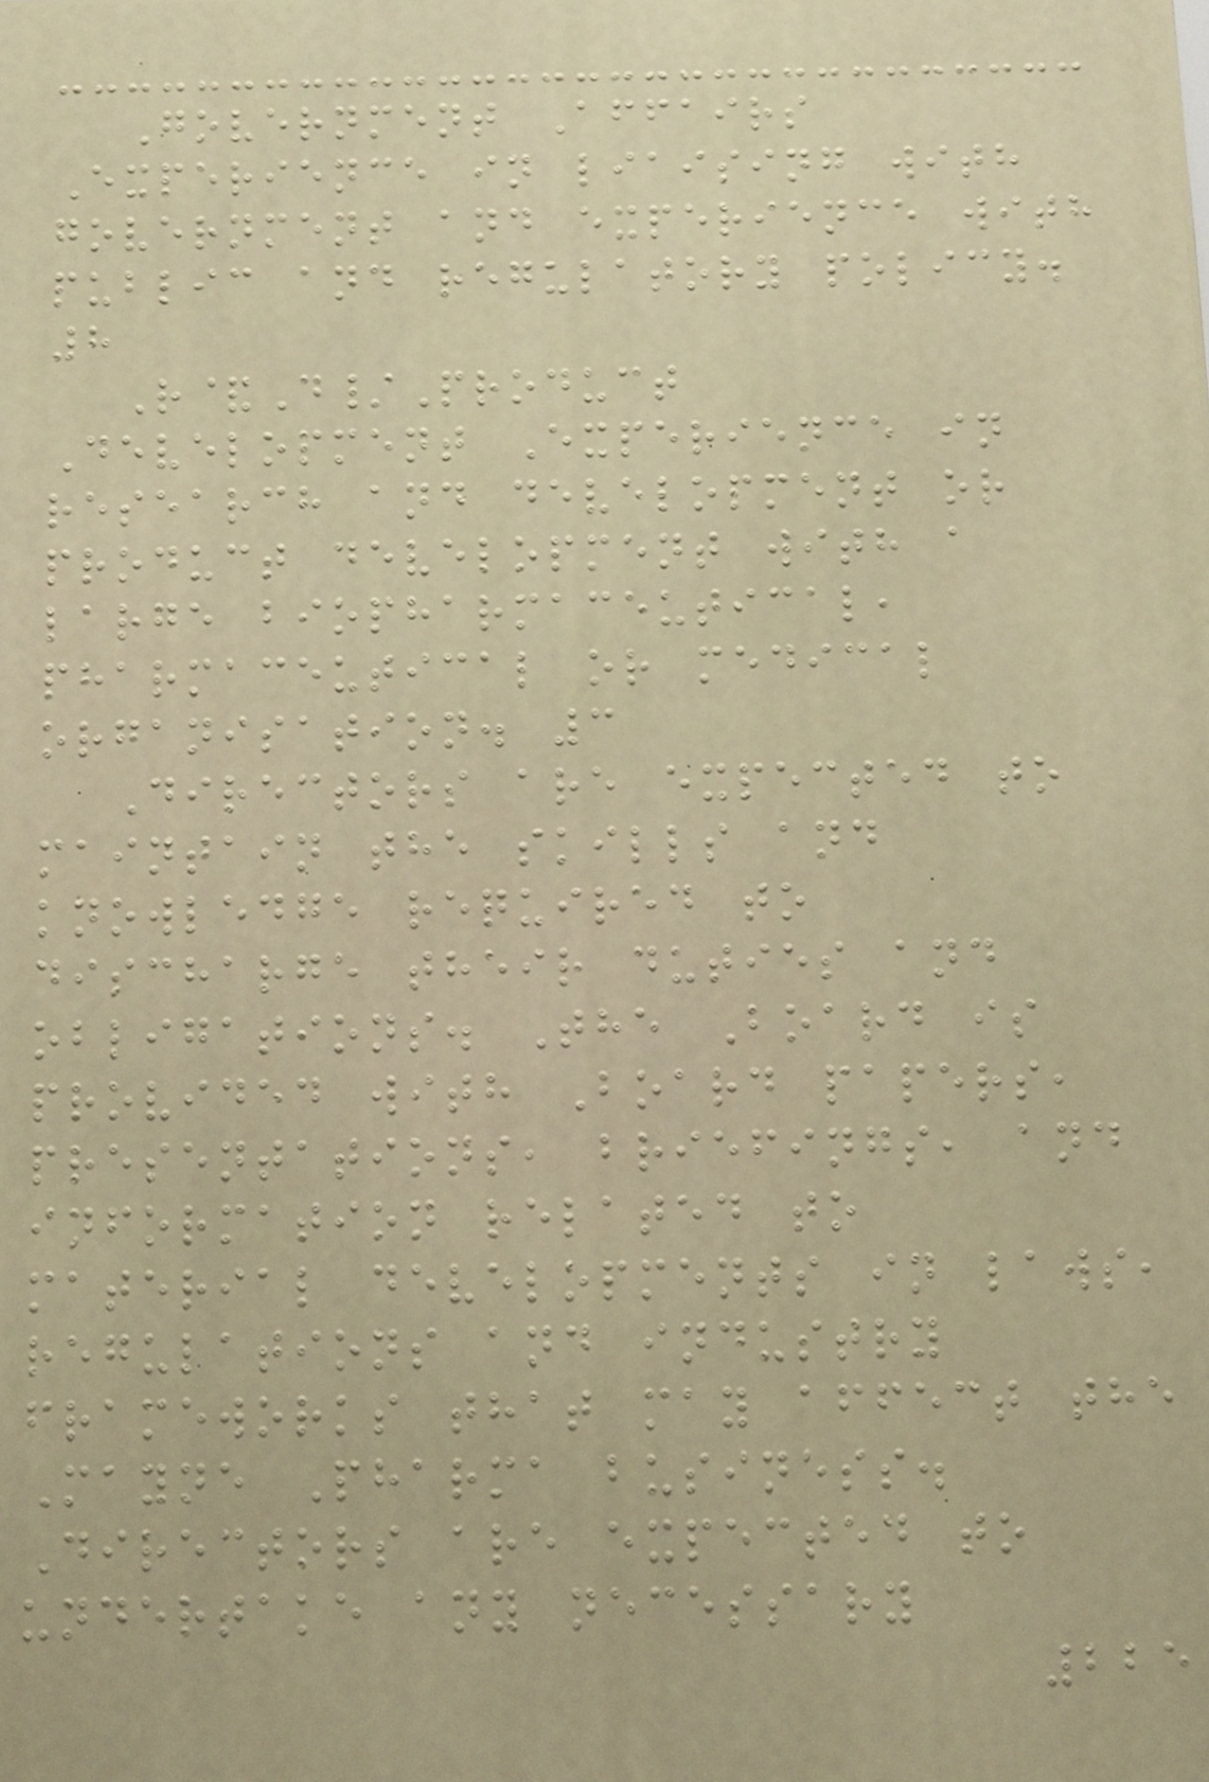Government Affairs
Experience in liaising with
government and experience with
public and regulatory policy.
8
R&D/Product
Development Experience in
research and development or
product development with a
large biopharmaceutical,
pharmaceutical or medical
organisation. 3
Directors are expected to
maintain the skills and
knowledge required to
discharge their duties and
obligations. The Board is
provided with Board papers,
presentations, briefings, and
information related to
material developments in laws,
regulations and industry
frameworks that may affect the
Mayne Pharma business.
Directors are expected to
undertake any necessary
225
